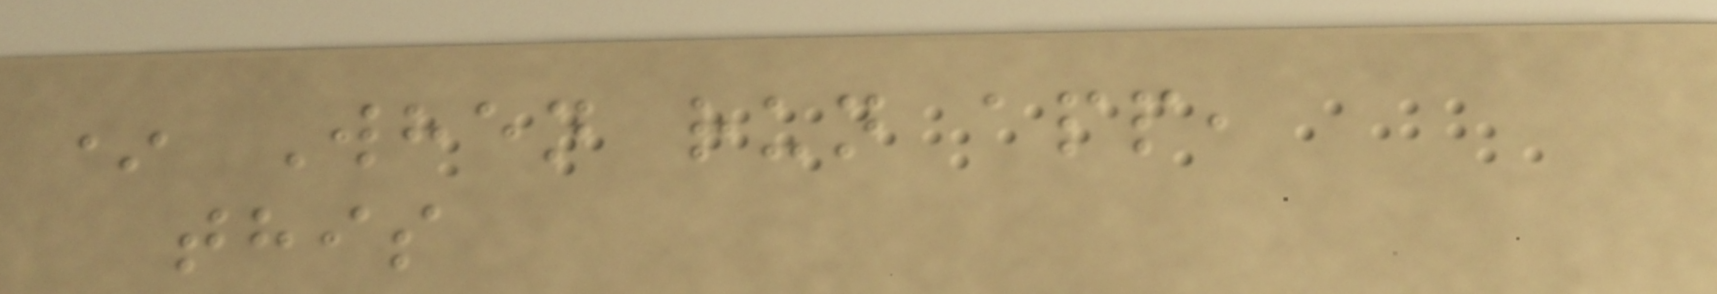* When run app,
this
